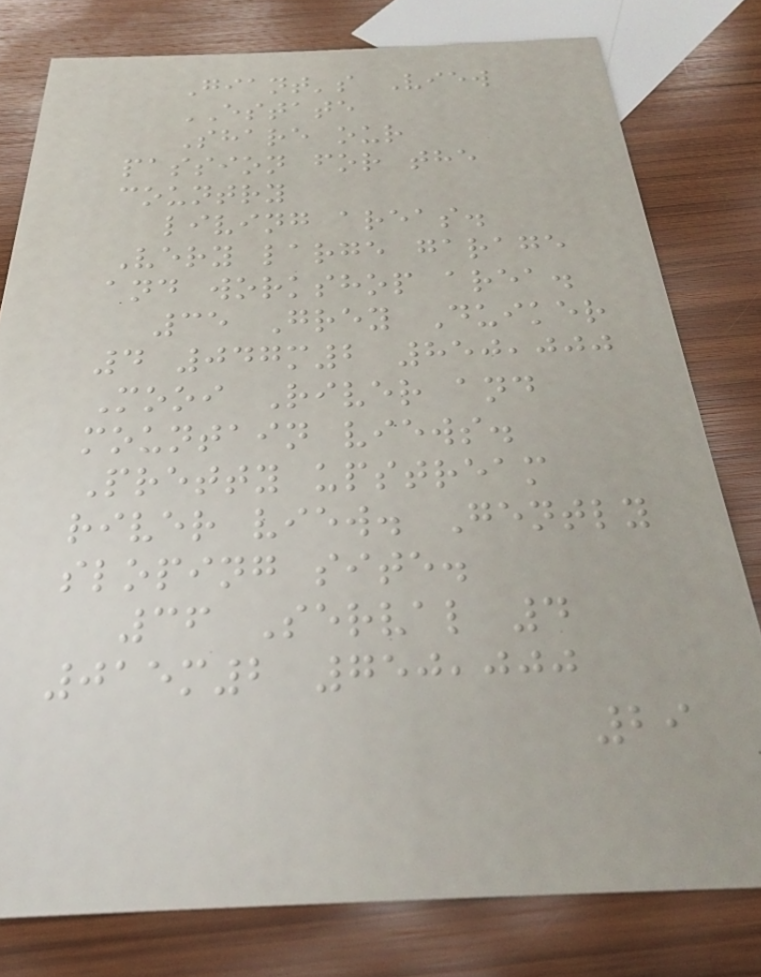Giant's View
ESTATE
Share our
passion for the
country
living areas.
Very large garage
and workshop area.
35 Grey Duiker
4 047m2 850,000
Mooi River and
mountain views.
Pretty upstream
river view. Gently
sloping site.
36 Serval 4
015m2 750,000
29
